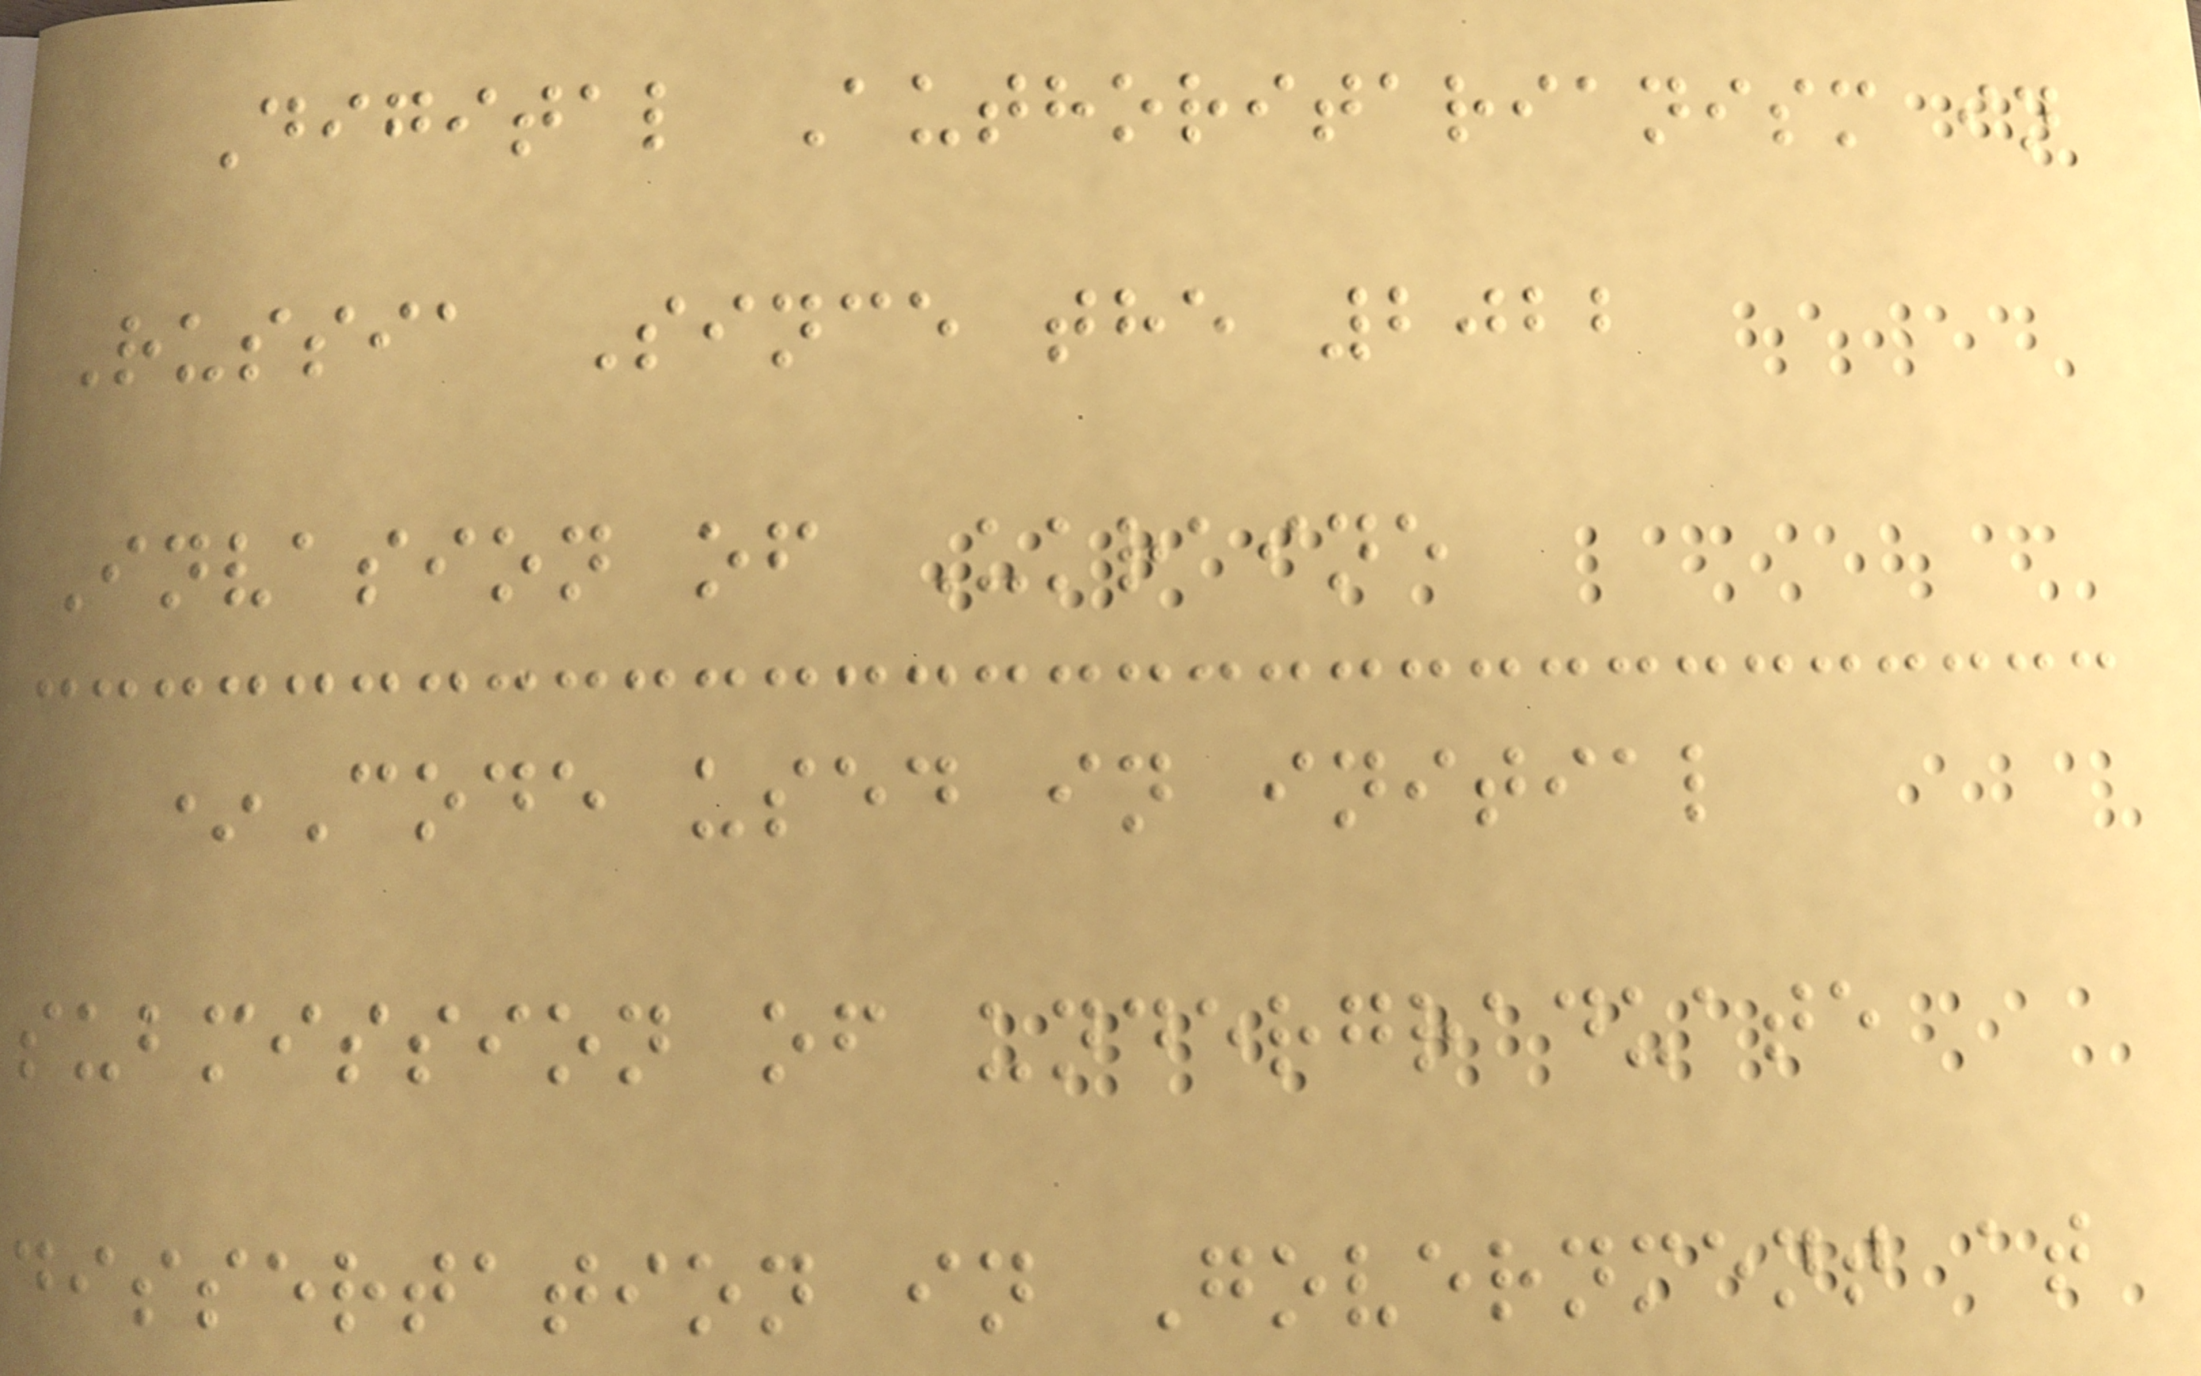Digital Authoritarianism in
Russia Since the 2022
Invasion of Ukraine
*Code used in initial
submission of undergraduate
dissertation in Government at
